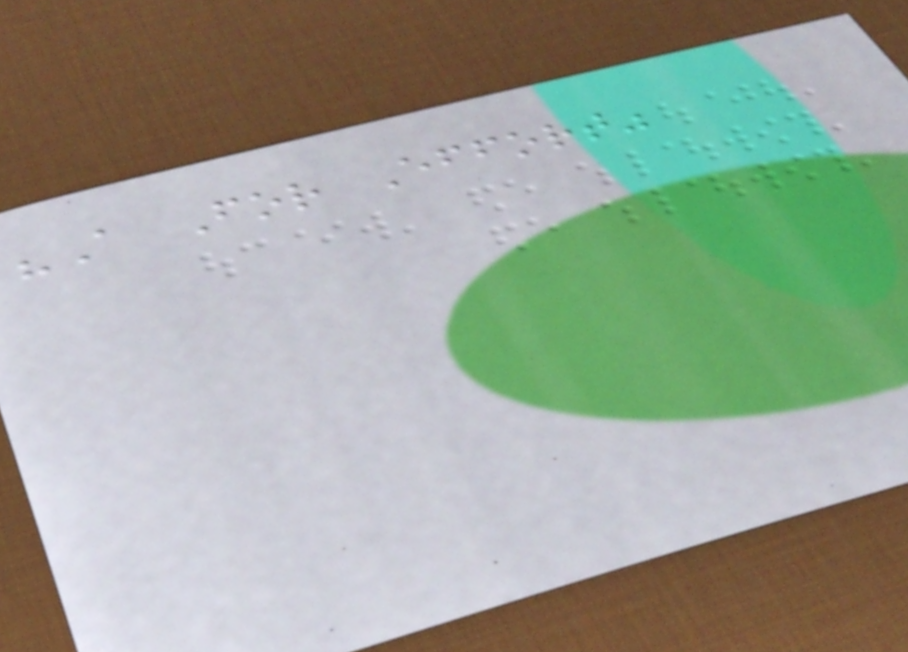"A For Effort"
